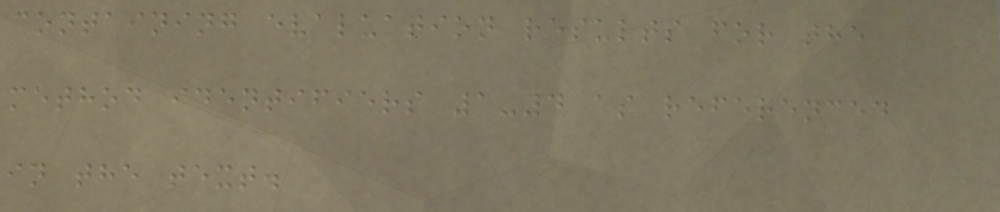containing evaluation results for the
method identifiers 1-4 as referenced
in the text.
